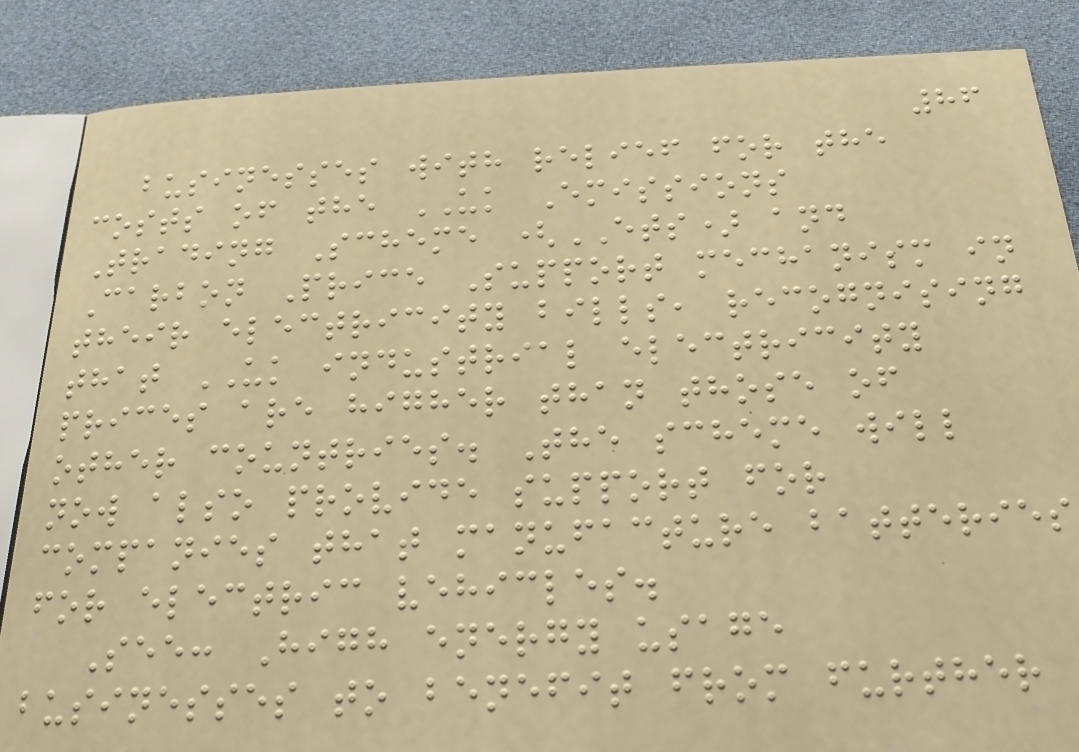86
businesses with relief for the
costs of the UK Emissions
Trading Scheme (ETS) and
Carbon Price Support mechanism in
their electricity bills, recognising
that UK industrial electricity
prices are higher than those of
other countries. The scheme will
now also provide support for
companies that manufacture batteries
for electric vehicles.
See: High energy usage
businesses to benefit from further
